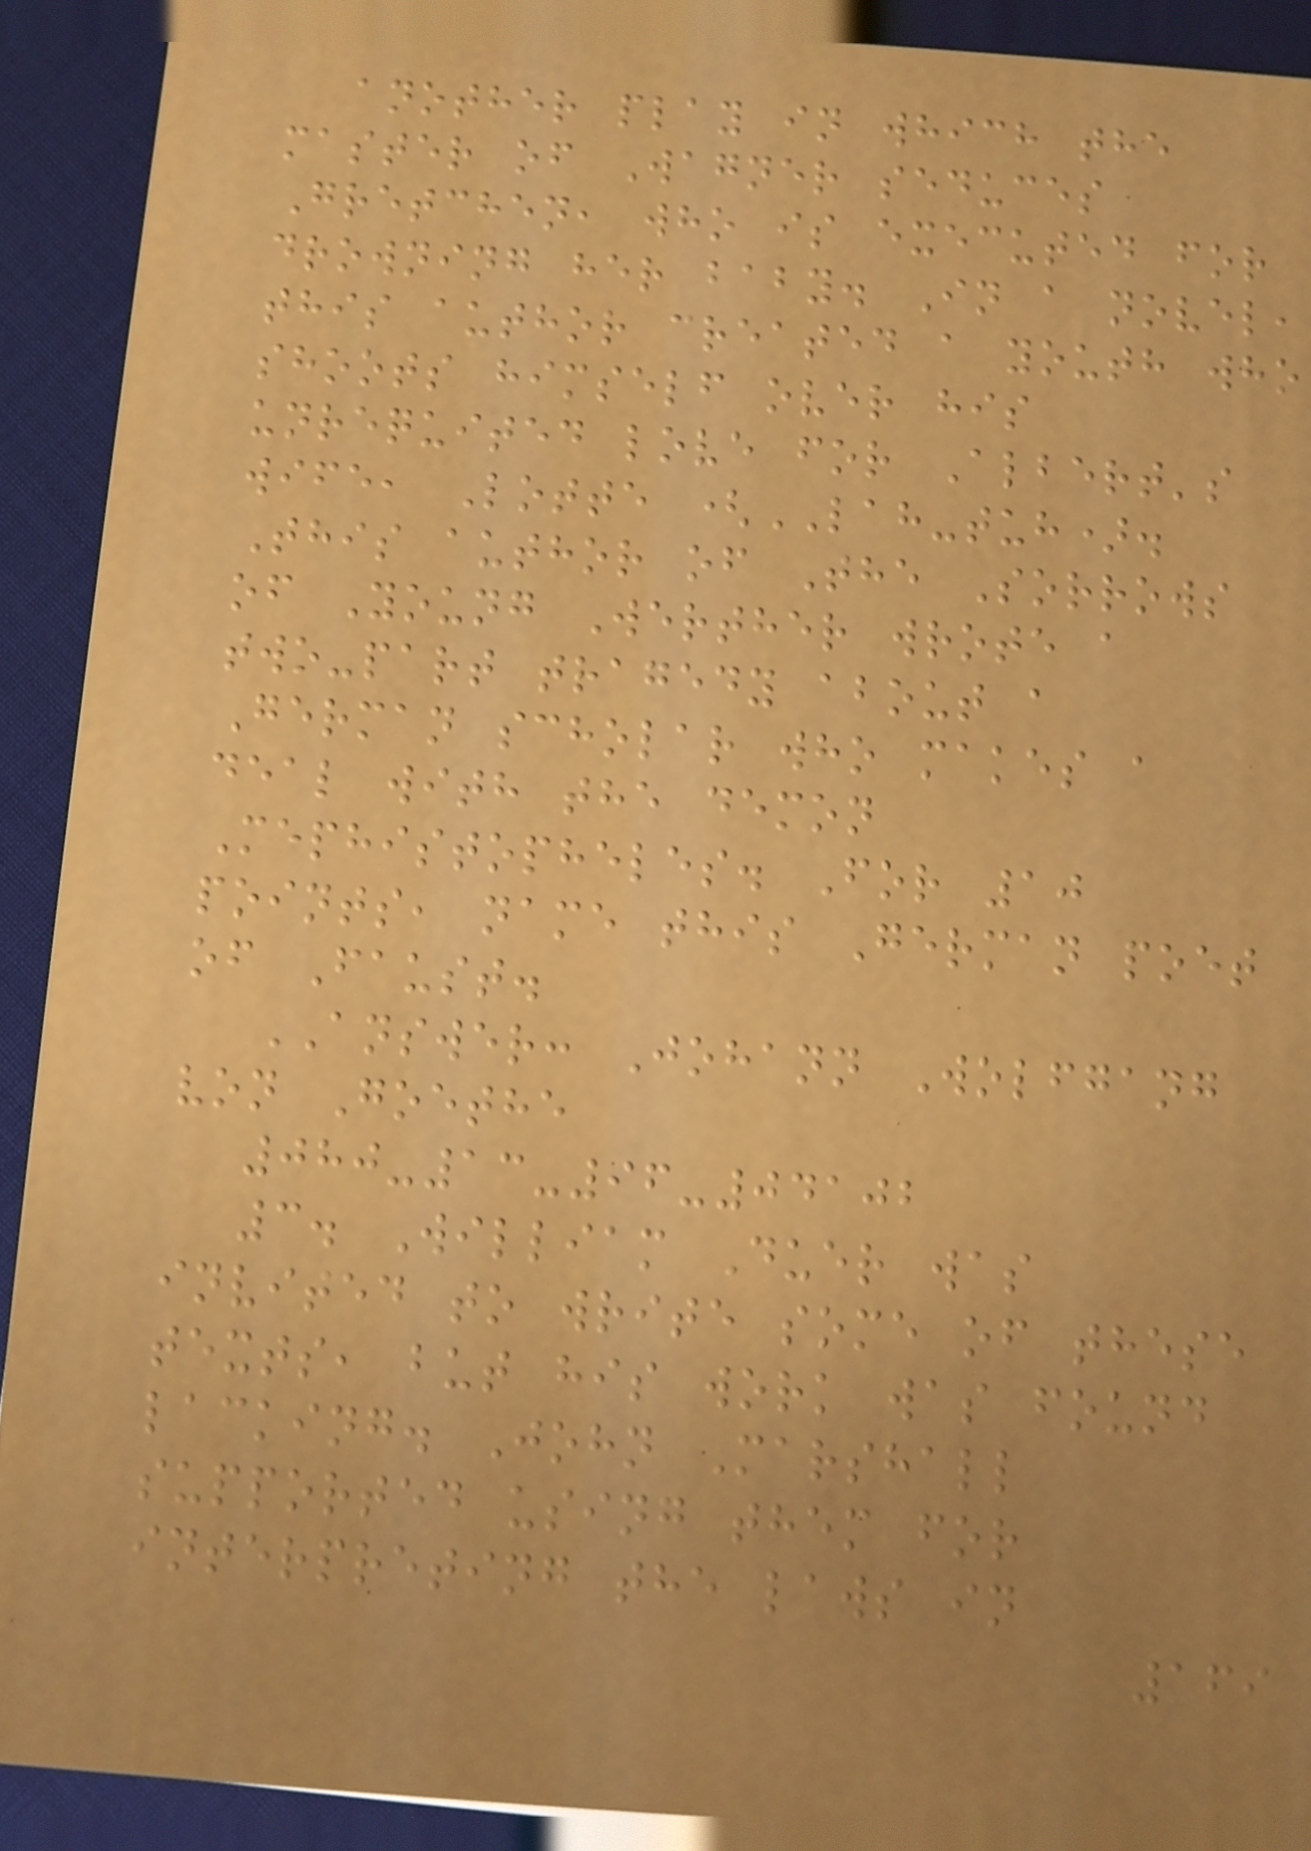another play in which the
master of Wagner seduces
Gretchen, who is executed for
drowning her baby. In a novel,
this author created a youth who
shoots himself over his
unrequited love for Albert's
wife, Lotte (LAH-tuh).
This author of The Sorrows
of Young Werther wrote a
two-part tragedy about a
German scholar who makes a
deal with the demon
Mephistopheles. For 10
points, name this German poet
of Faust.
ANSWER: Johann Wolfgang
von Goethe
080-13-96-04102
3. William Duer was
invited to write some of these
texts, but his work was found
lacking. John Marshall
supported using them for
interpreting the laws in
169
